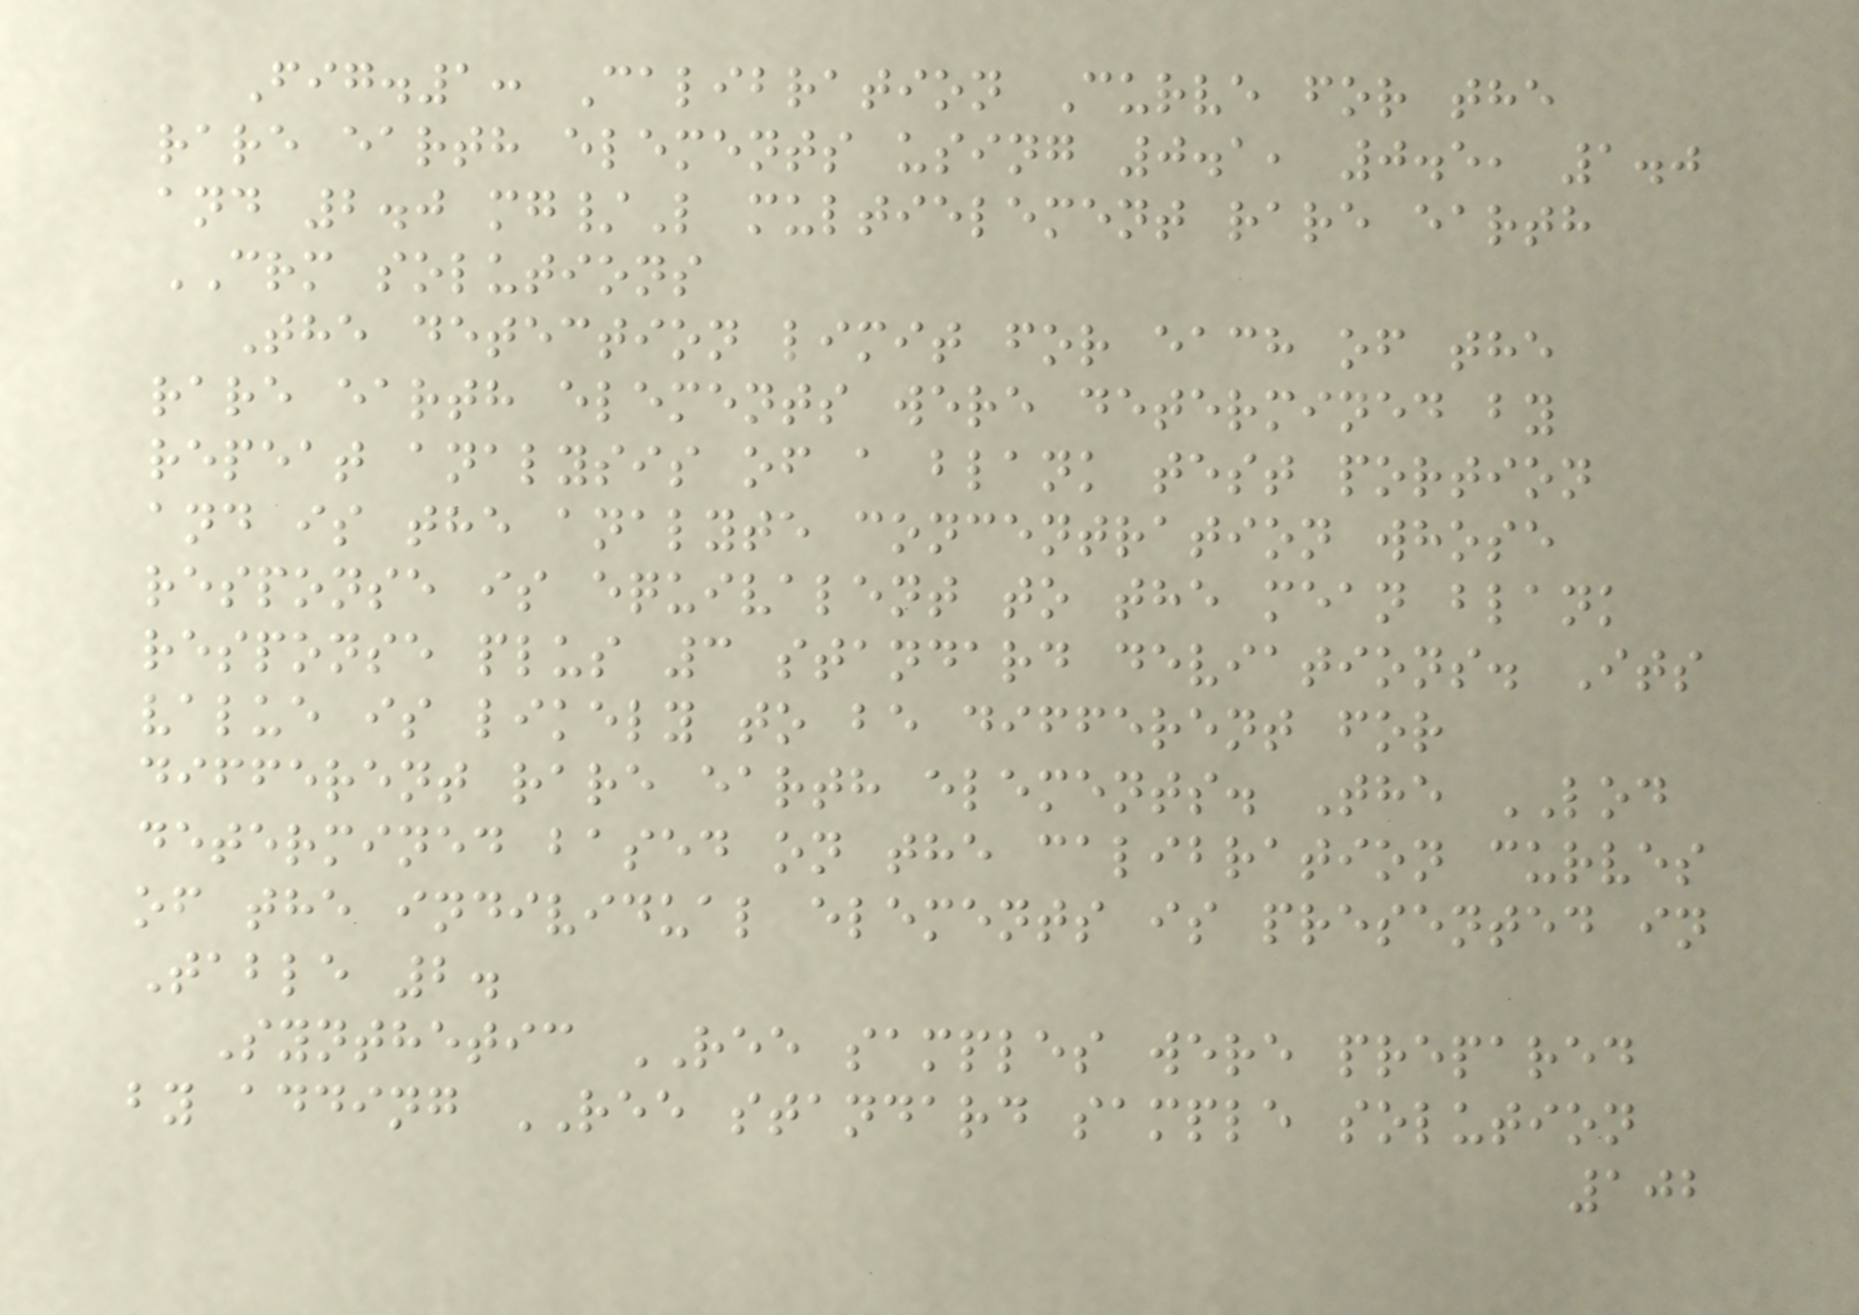Fig.1: Calibration Curve for the
rare earth elements using 0.1, 0.5, 1.0
and 2.0 mg/L multielement rare earth
CRM solutions
The detection limit for each of the
rare earth elements were determined by
repeat analysis of a blank test portion
and is the analyte concentration whose
response is equivalent to the mean blank
response plus 3 standard deviations. Its
value is likely to be different for
different rare earth elements. The LOD
determined based on the calibration curves
of the individual elements is presented in
Table 2.
Synthetic REE samples were prepared
by adding REE standard sample solution
102
